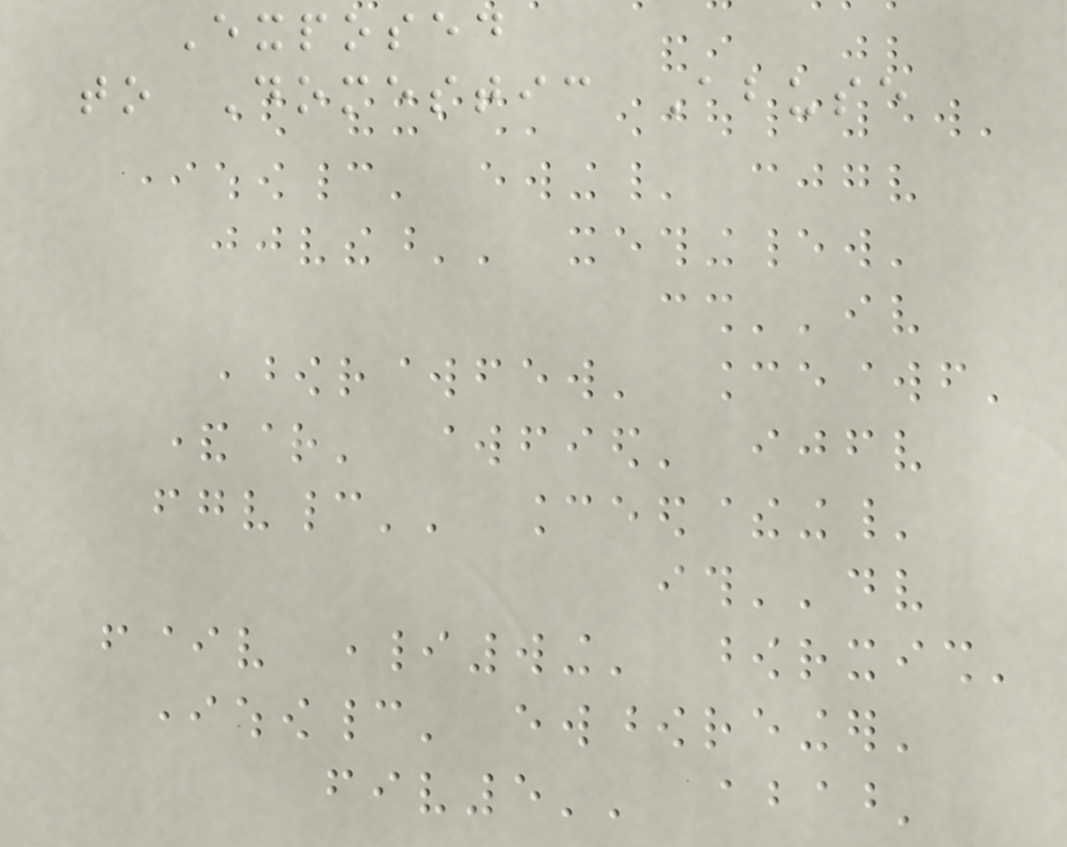Exposed
to Domestic Abuse
